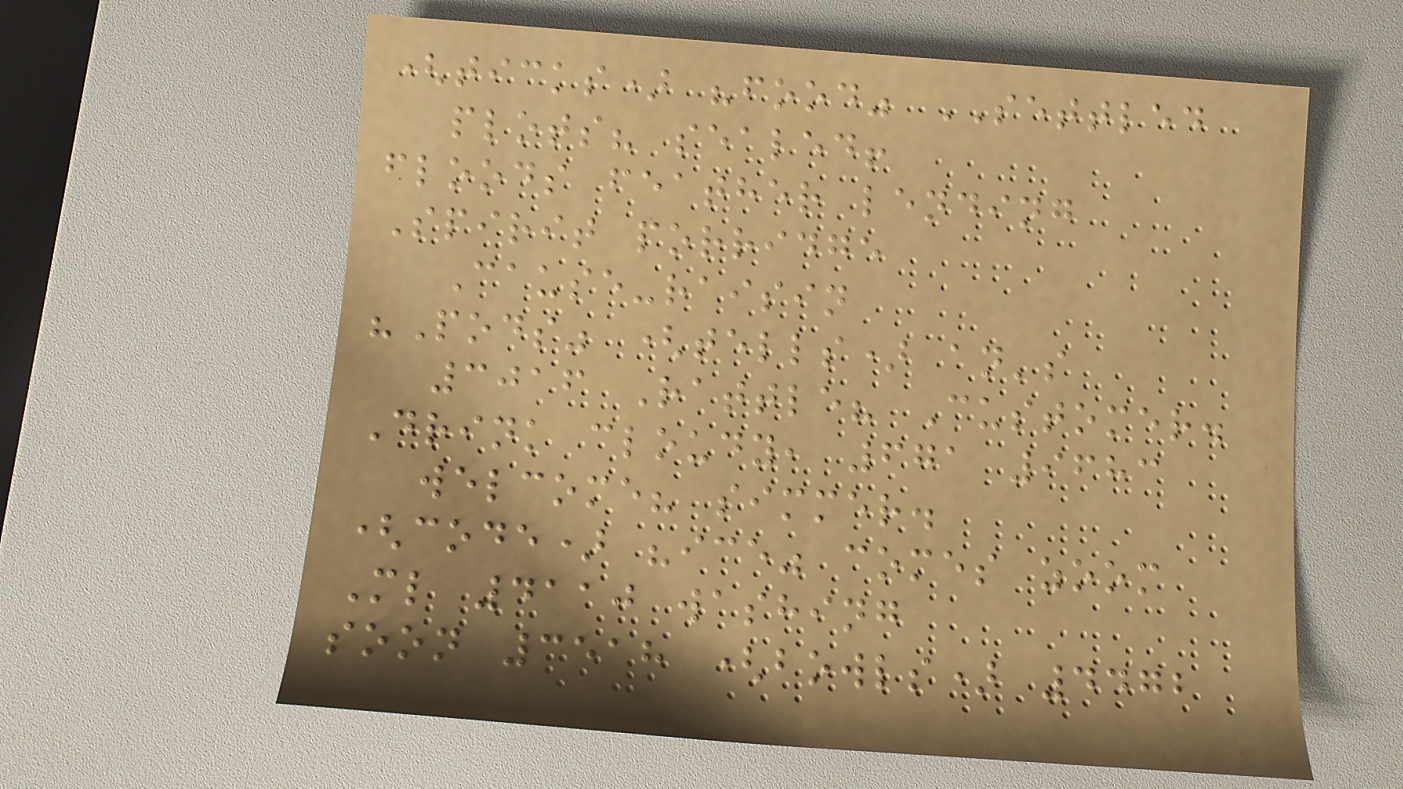(ticks) "food" SETTLED
plots? sealed!
floods feather lending
Spirit porridge
Cause-raisin
"Pods" (tells) an's
3016 Rattle? Customer.
Drink cloudy, 671 9683
welcome? simmer.
(code) "ice" comes zoom
Ml 4110 washing
soon 3518 (bowls) 4472
